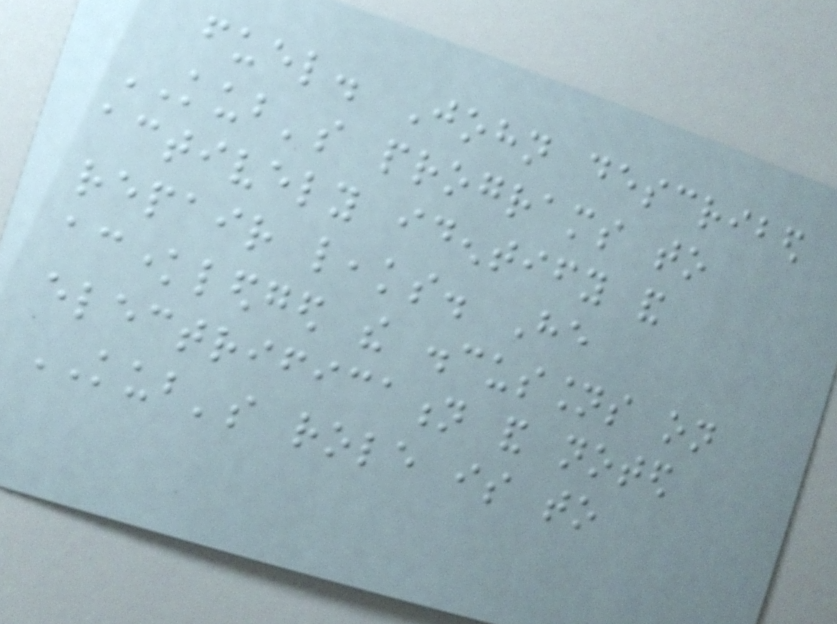fuel. John described
KUB's programs to
actively identify and
repair leaks. He
acknowledged the discussions on
electrification and noted
KUB's role is to
